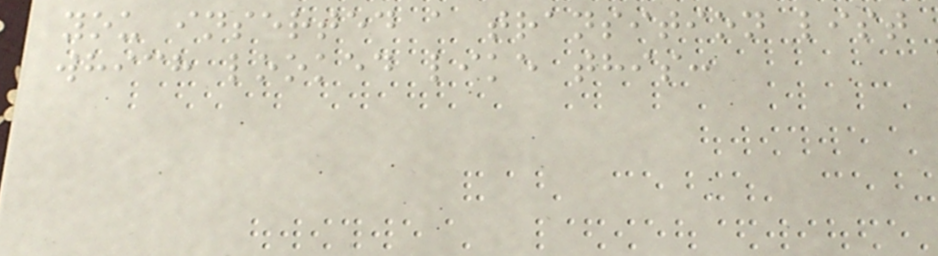you inserted a transition list
which looked like this:
